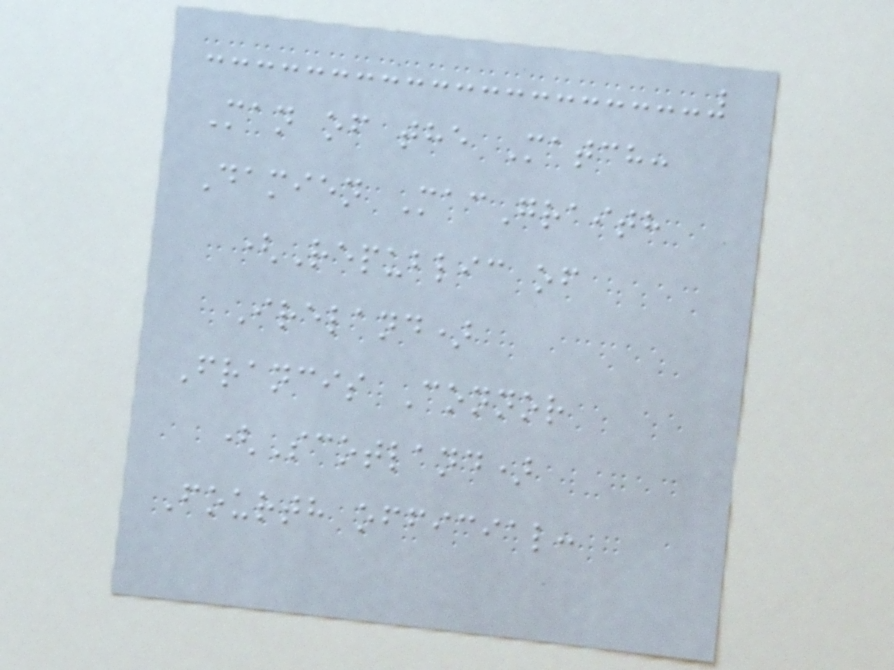Man of the Match:
Damien MacGraith
(Republic of
Ireland)
Francis Connor
(Scotland)
Fourth official:
